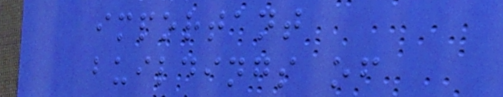important
buildings of
